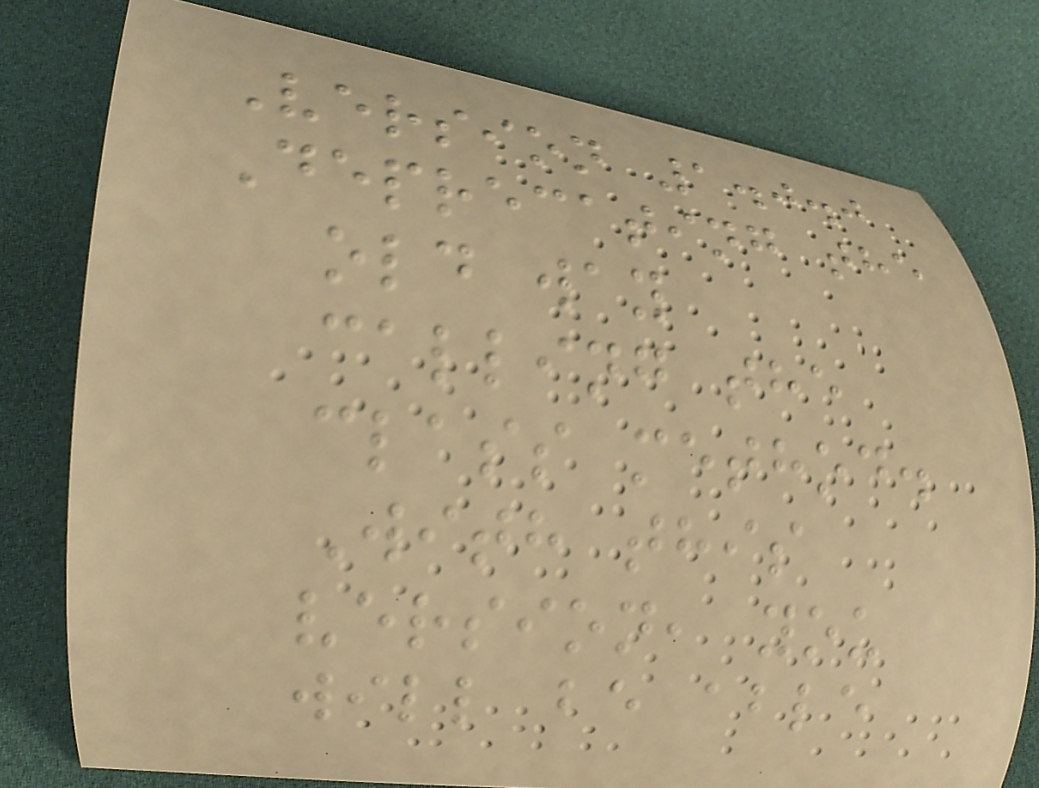Version 1.0.0
Deprecating the
old way
calling the
class method.
With this
version, you
will be able
